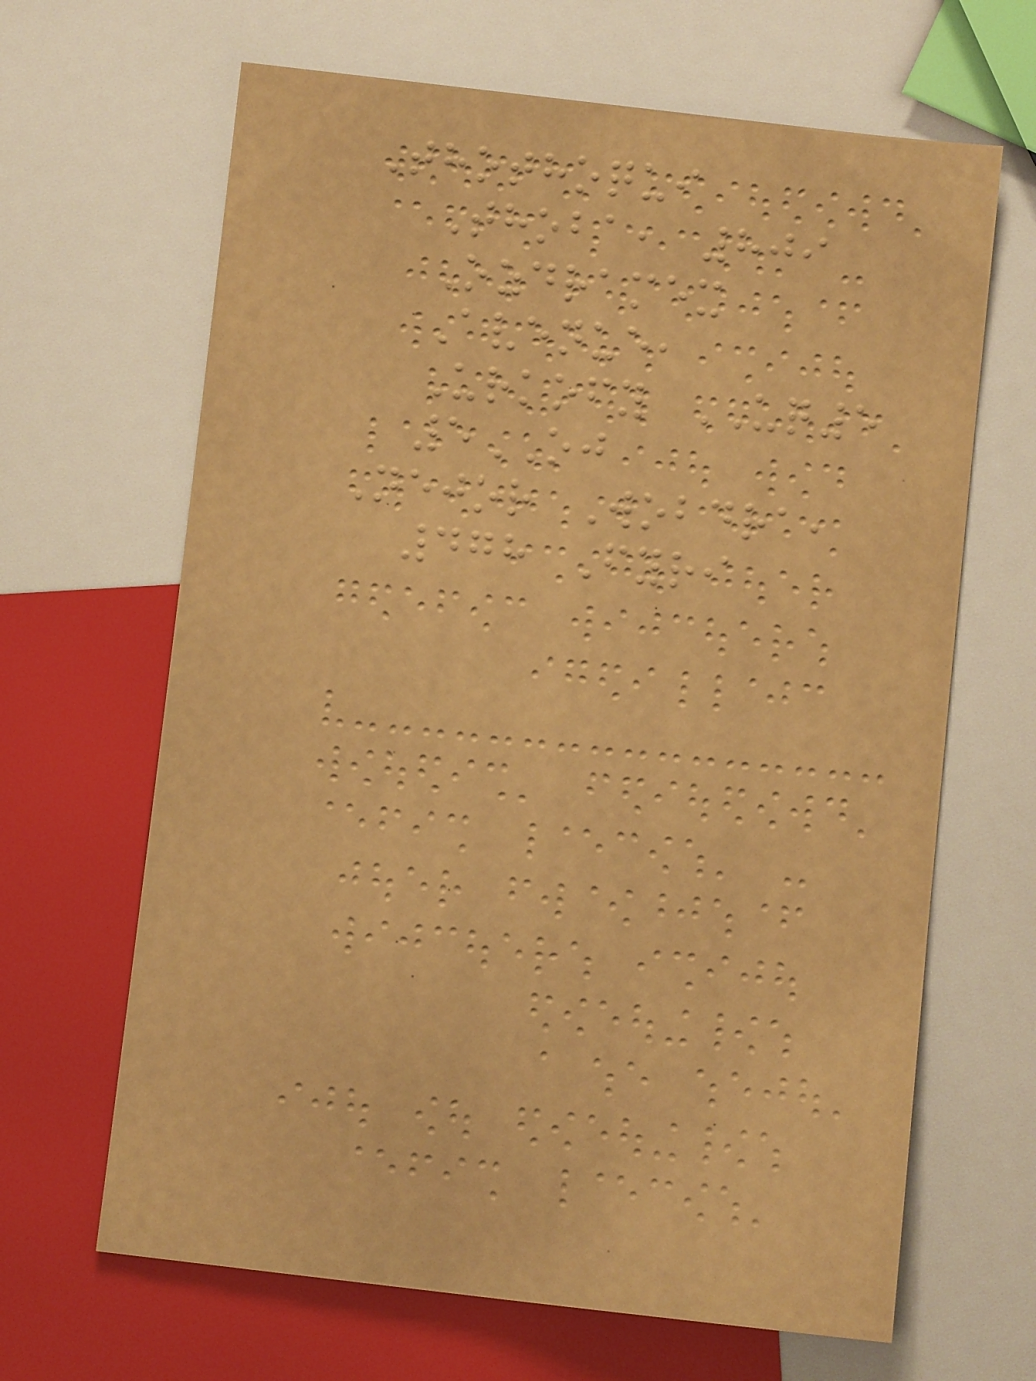Thothoqui
Thoba, 809
Ozdramex
Avenue,
Urkofy UQ5
5OJ
Nejor Wobdra,
478 Fyri
